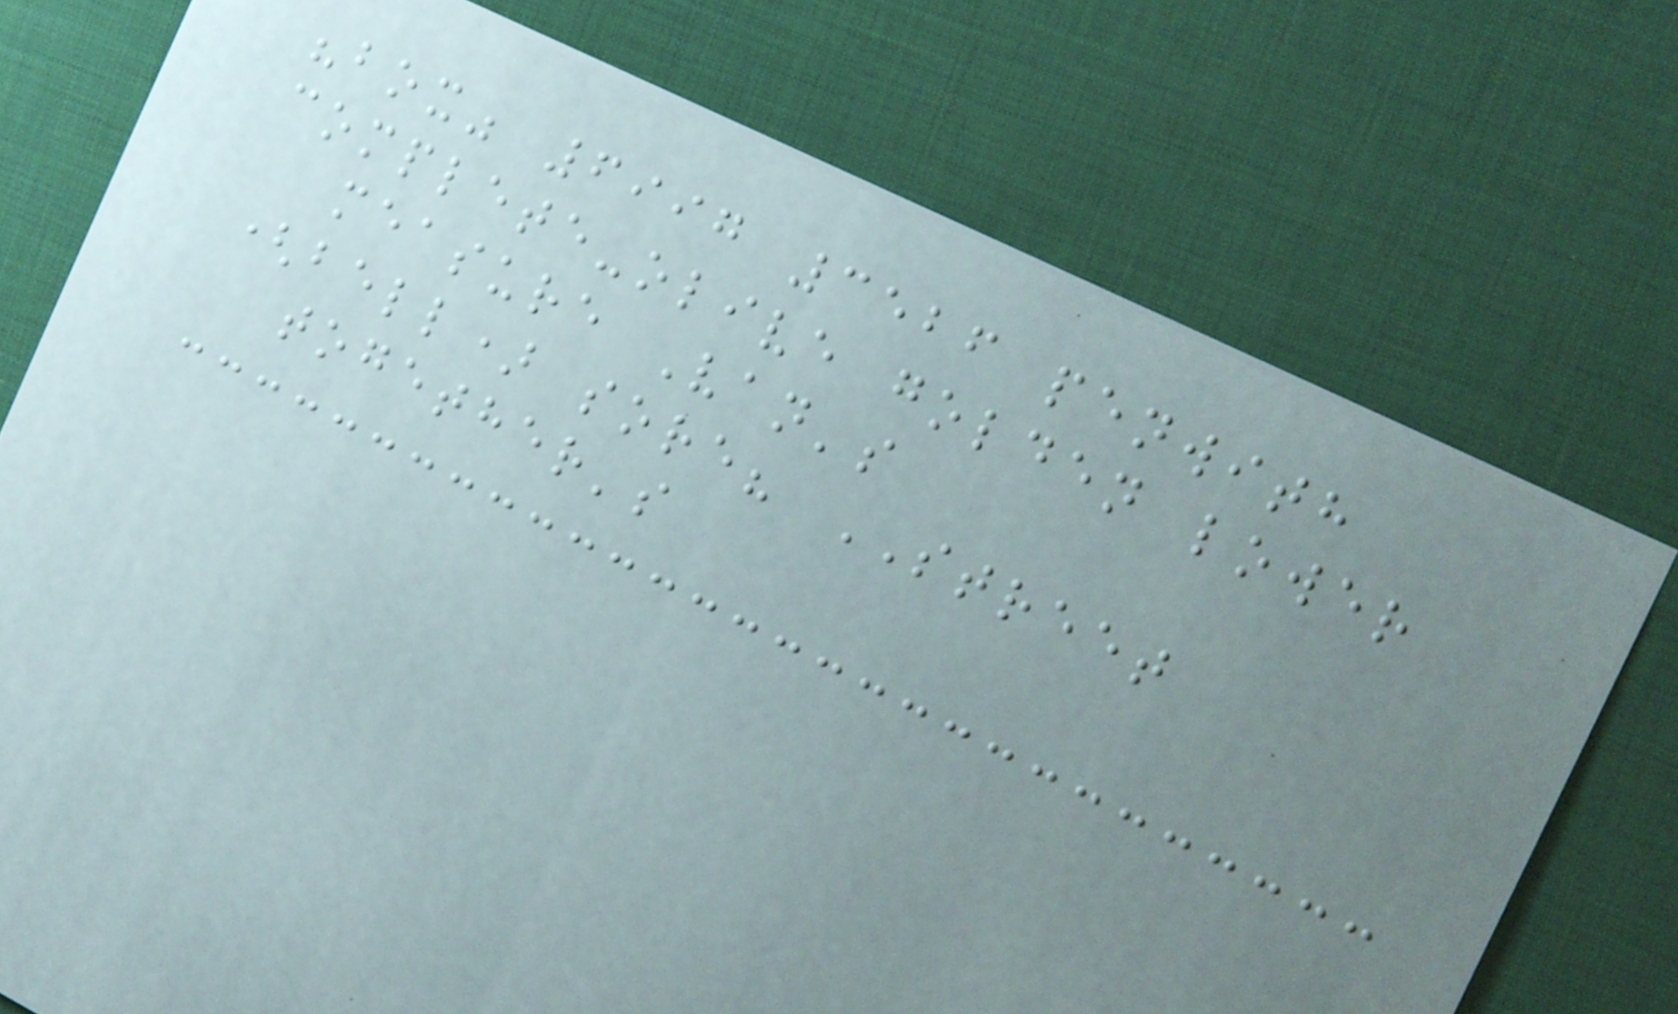"box" 6997 3526 penwith
complete-olive golden lower
measure Van's
(bell) sore? STREET
together's
